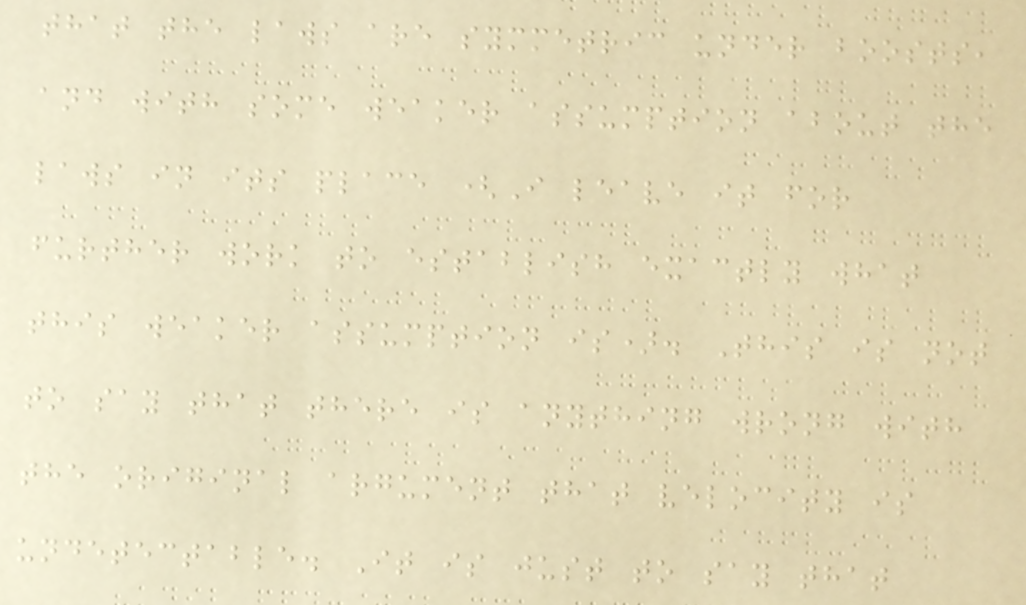that the laws are symmetric under boosts,
and with some weaker assumption about the
laws in its place (I leave it for
further work to establish exactly what
this weaker assumption is). This is not
to say that there is anything wrong with
the original argument that velocity is
undetectable. It is just to say that
